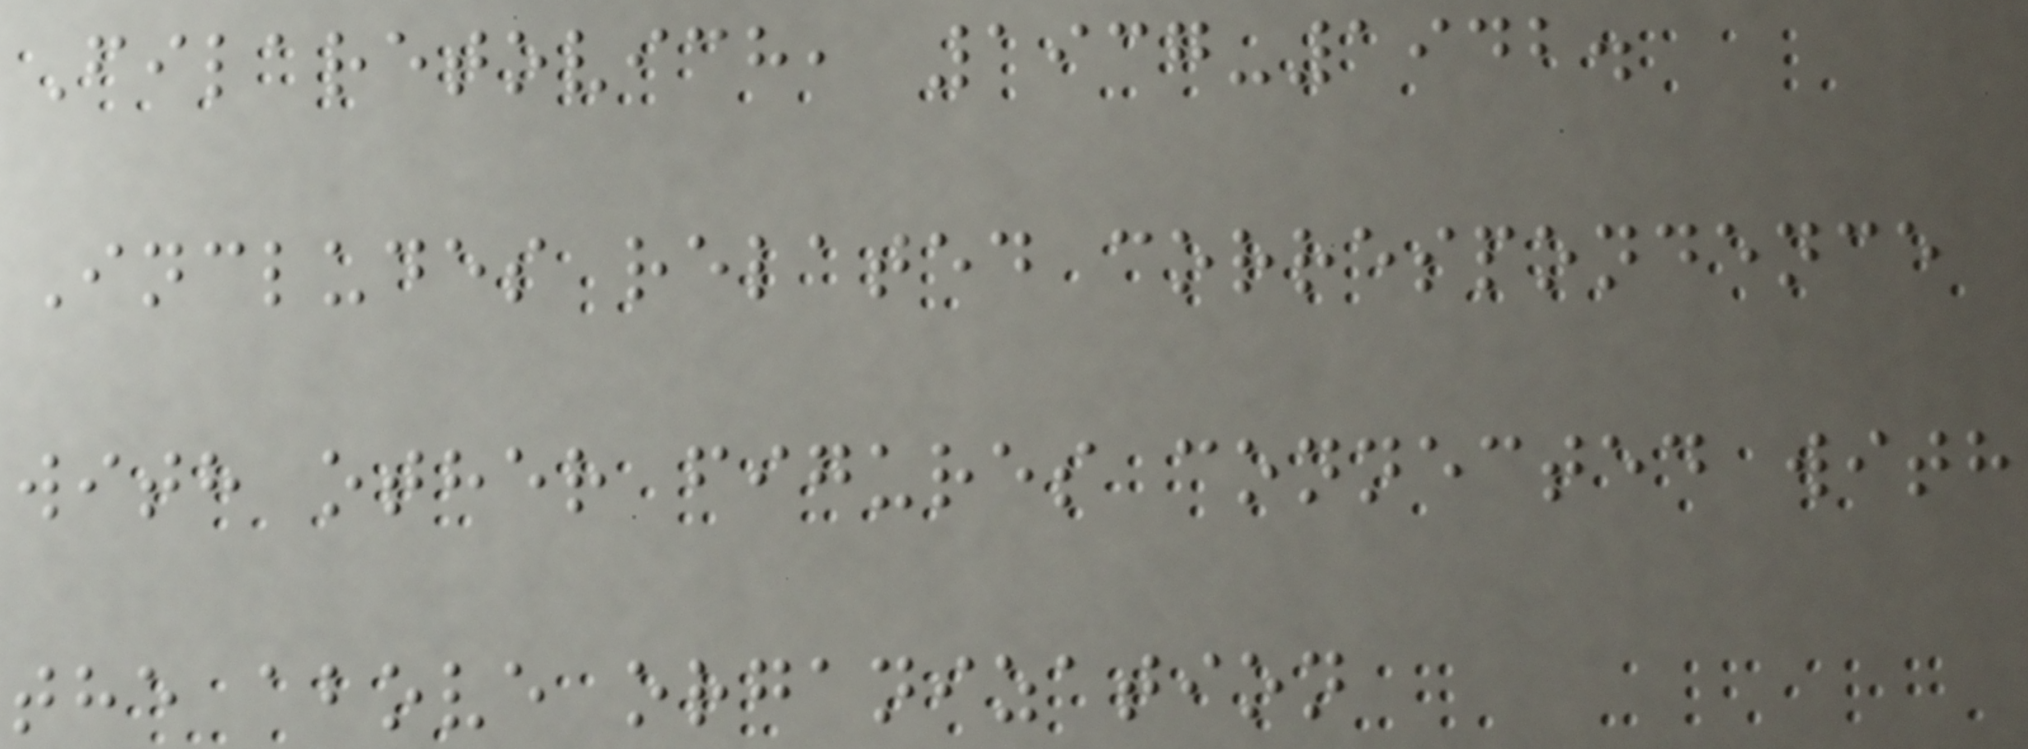Filaretovich, 1937-1942.
Includes related correspondence
with other figures connected with
the above organization
